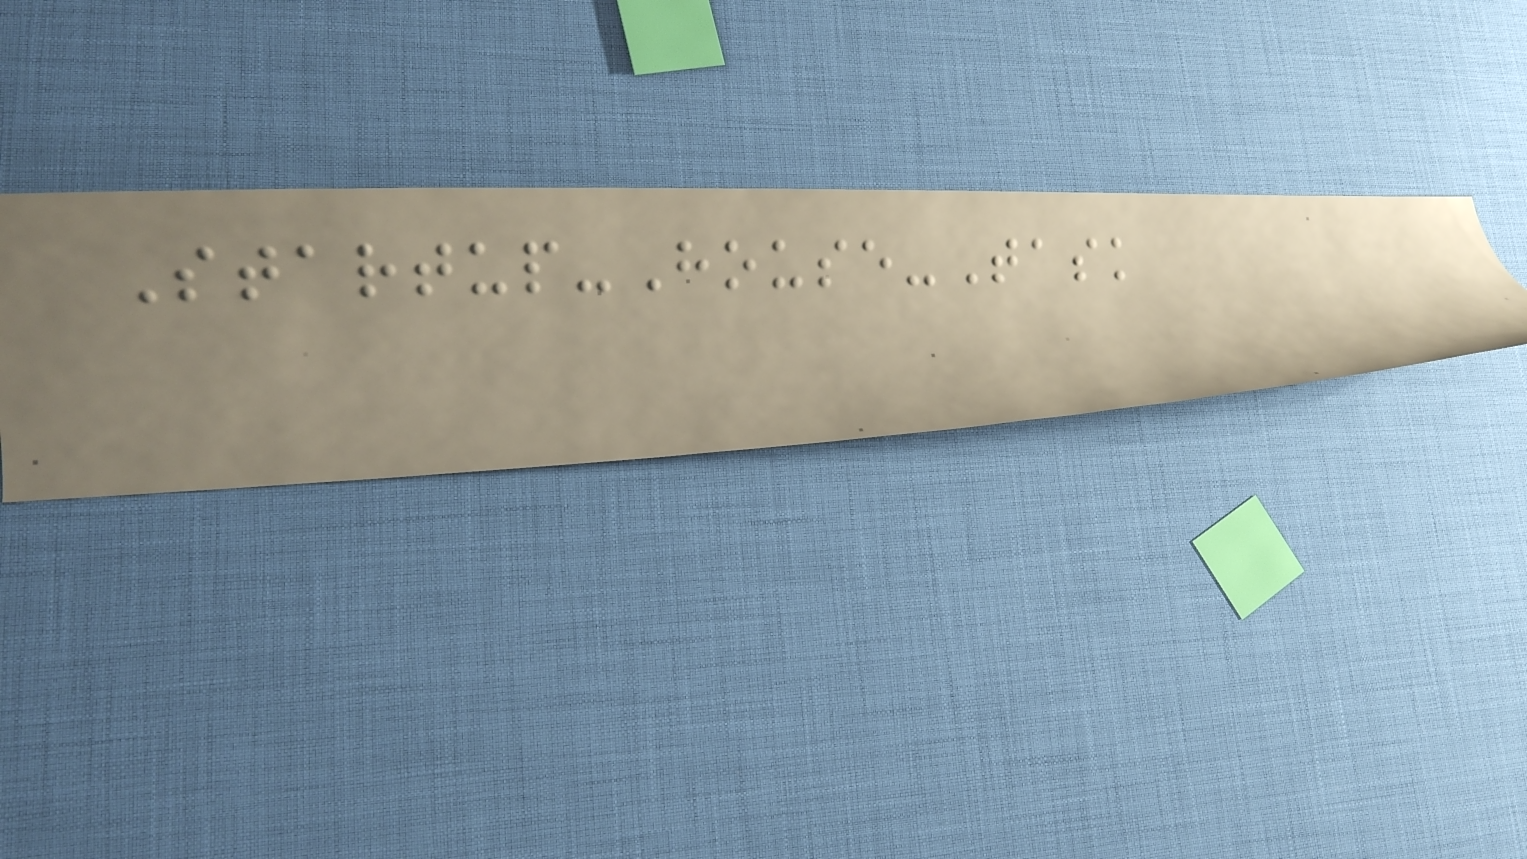Startup-House-Task
